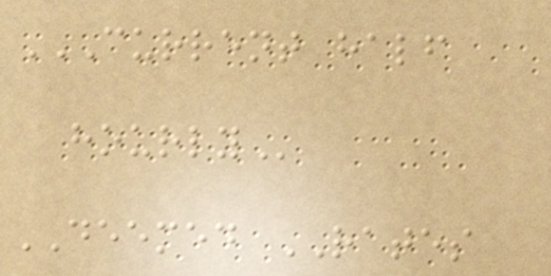CURRENT HALF
HOURLY
DEEMED RATES
